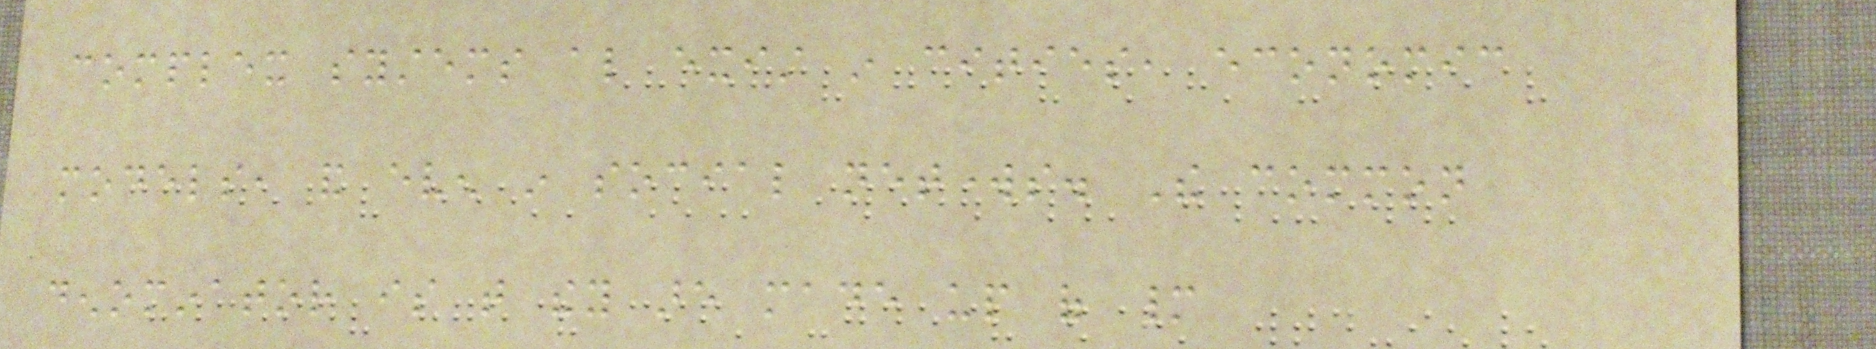complex systems also exist in cities, economic
models, and even in social networks. The common
denominator is that they are made up of many
